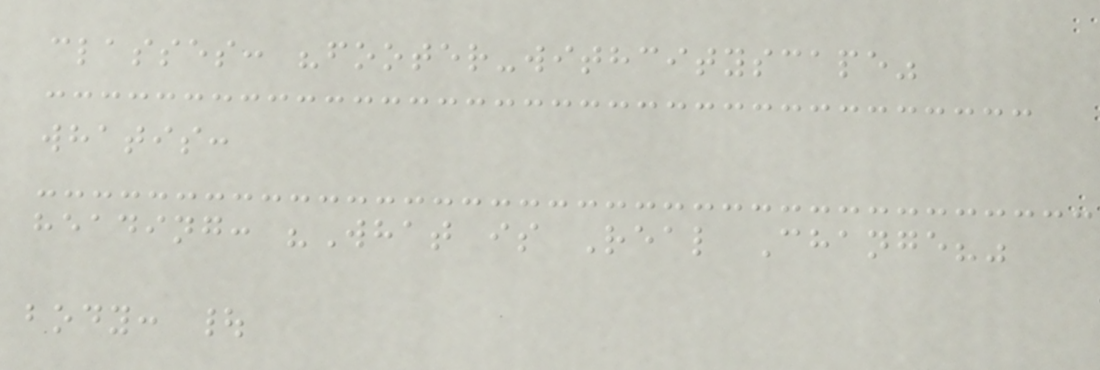classes: "footer-withcityscape"
whatis:
heading: "What is Real Change?"
body: |
